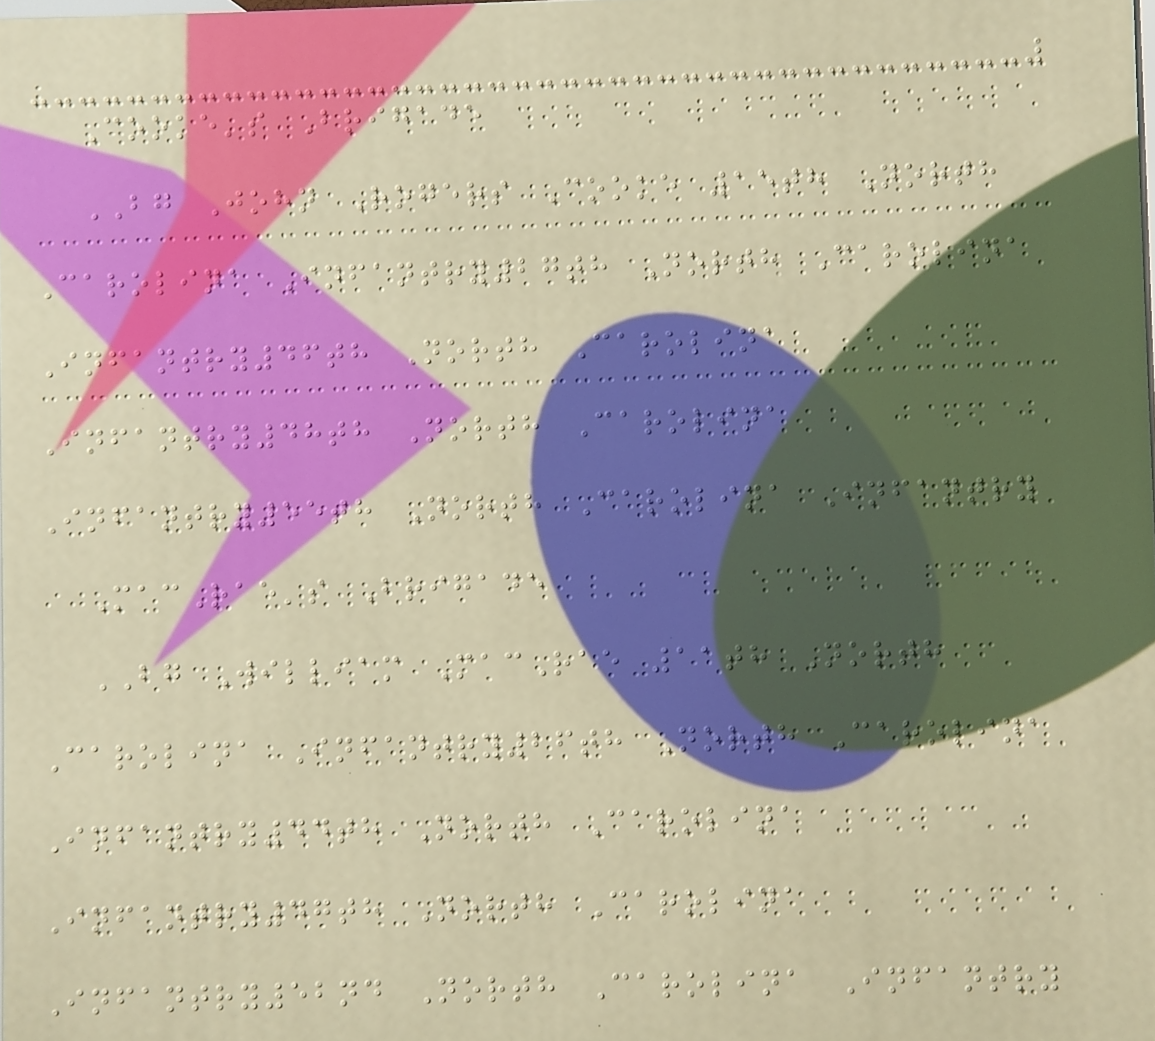Cooke's Brigade
BG John Rogers Cooke 15th North
Carolina Infantry27th North Carolina
Infantry46th North Carolina
Infantry48th North Carolina
Infantry55th North Carolina Infantry
MacRae's Brigade
BG William MacRae 11th North
Carolina Infantry26th North Carolina
Infantry44th North Carolina
Infantry47th North Carolina
Infantry52nd North Carolina Infantry
